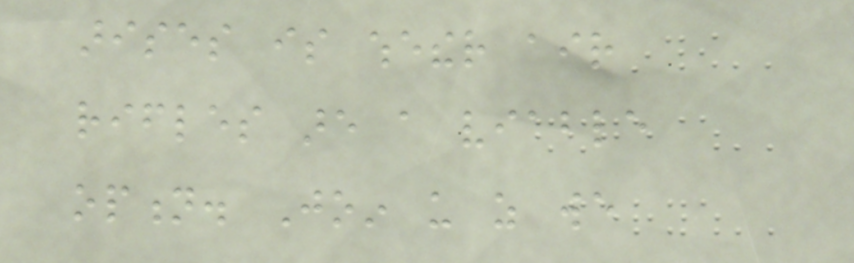arises is whether air
rifles are a viable
option. Join us as we
